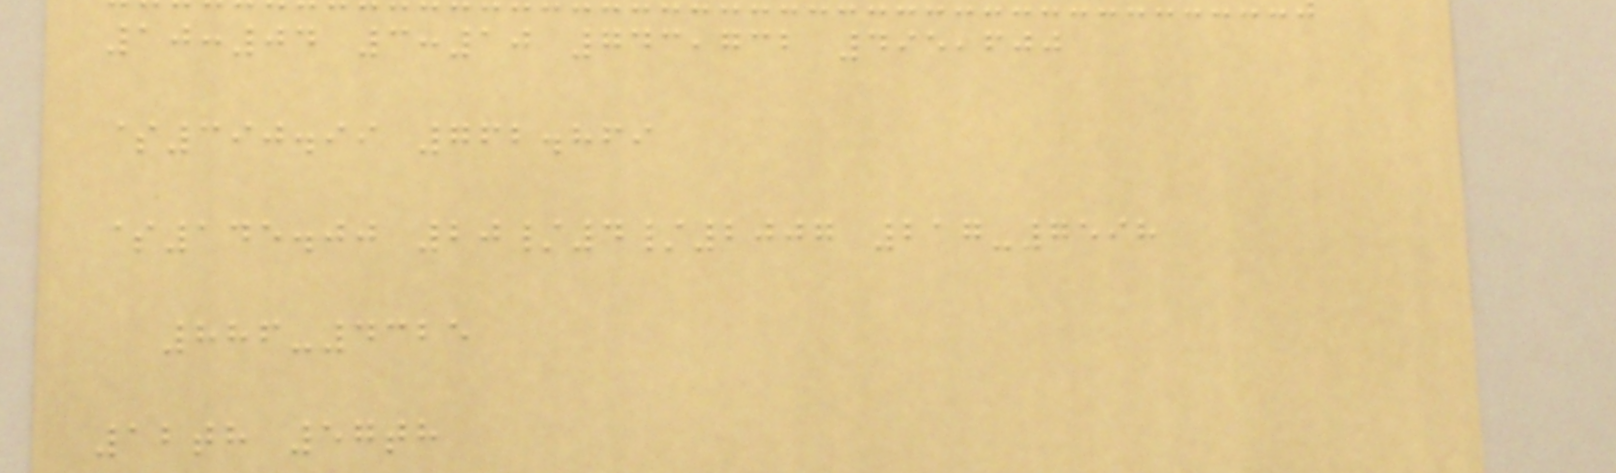10:04 3:10 743,732 495,600
$390.99 762.869
$145.00 20/4/2007 217-7598
886-4325
12th 57th
